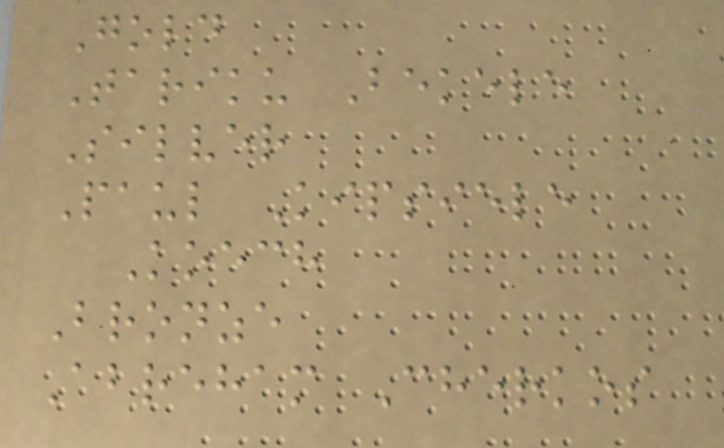Gold
Tariku Bekele
Silver
Paul Kipsiele
Koech
Bronze
Abreham Cherkos
